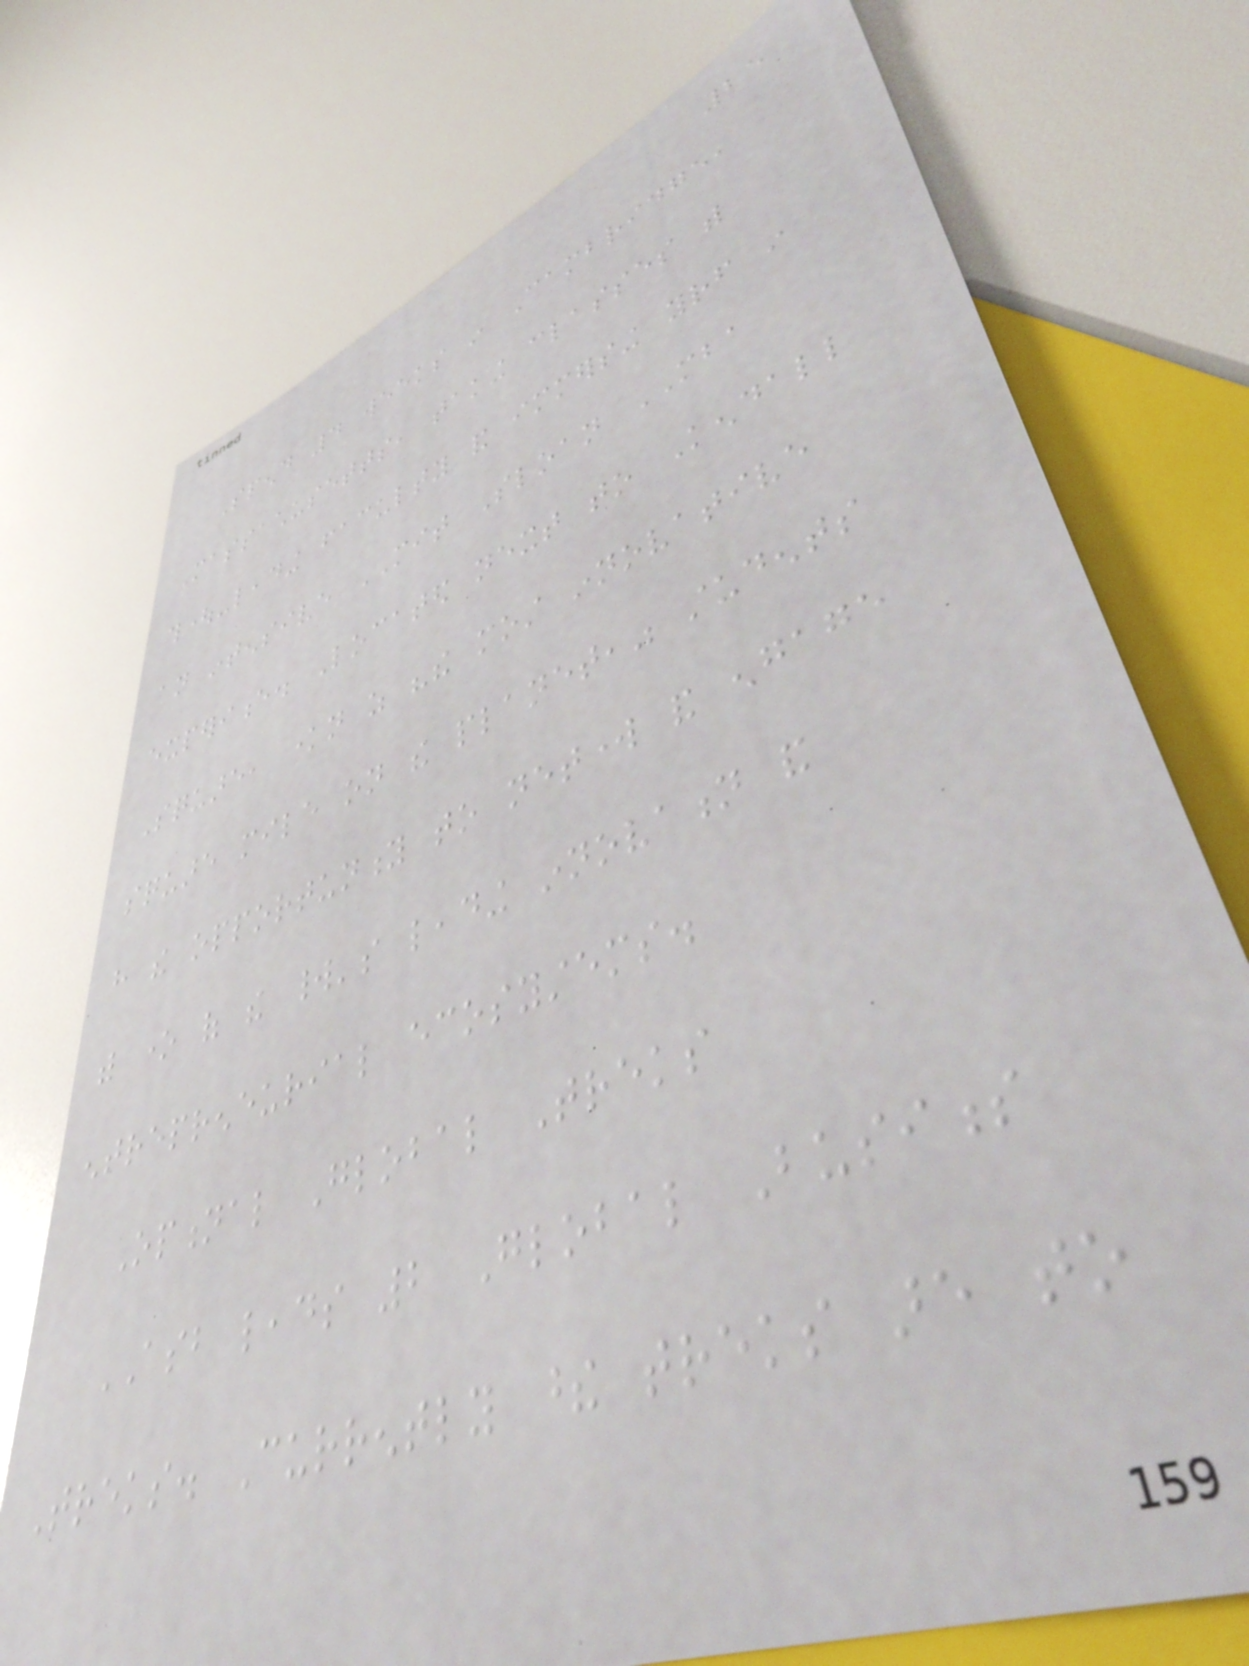25
Spend 4 weeks in Cambridge,
Massachusetts, taking classes with
thought-leading faculty and immersing yourself in
an intensive MIT Sloan MBA
experience. Located next to Kendall
Square, known as "the most innovative
square mile on the planet," students
have the opportunity to network and engage
with one of the world's leading innovation and
entrepreneurial ecosystems.
Optional Global Treks
ASB leads 2 Global Business
Treks. Currently these treks are to
